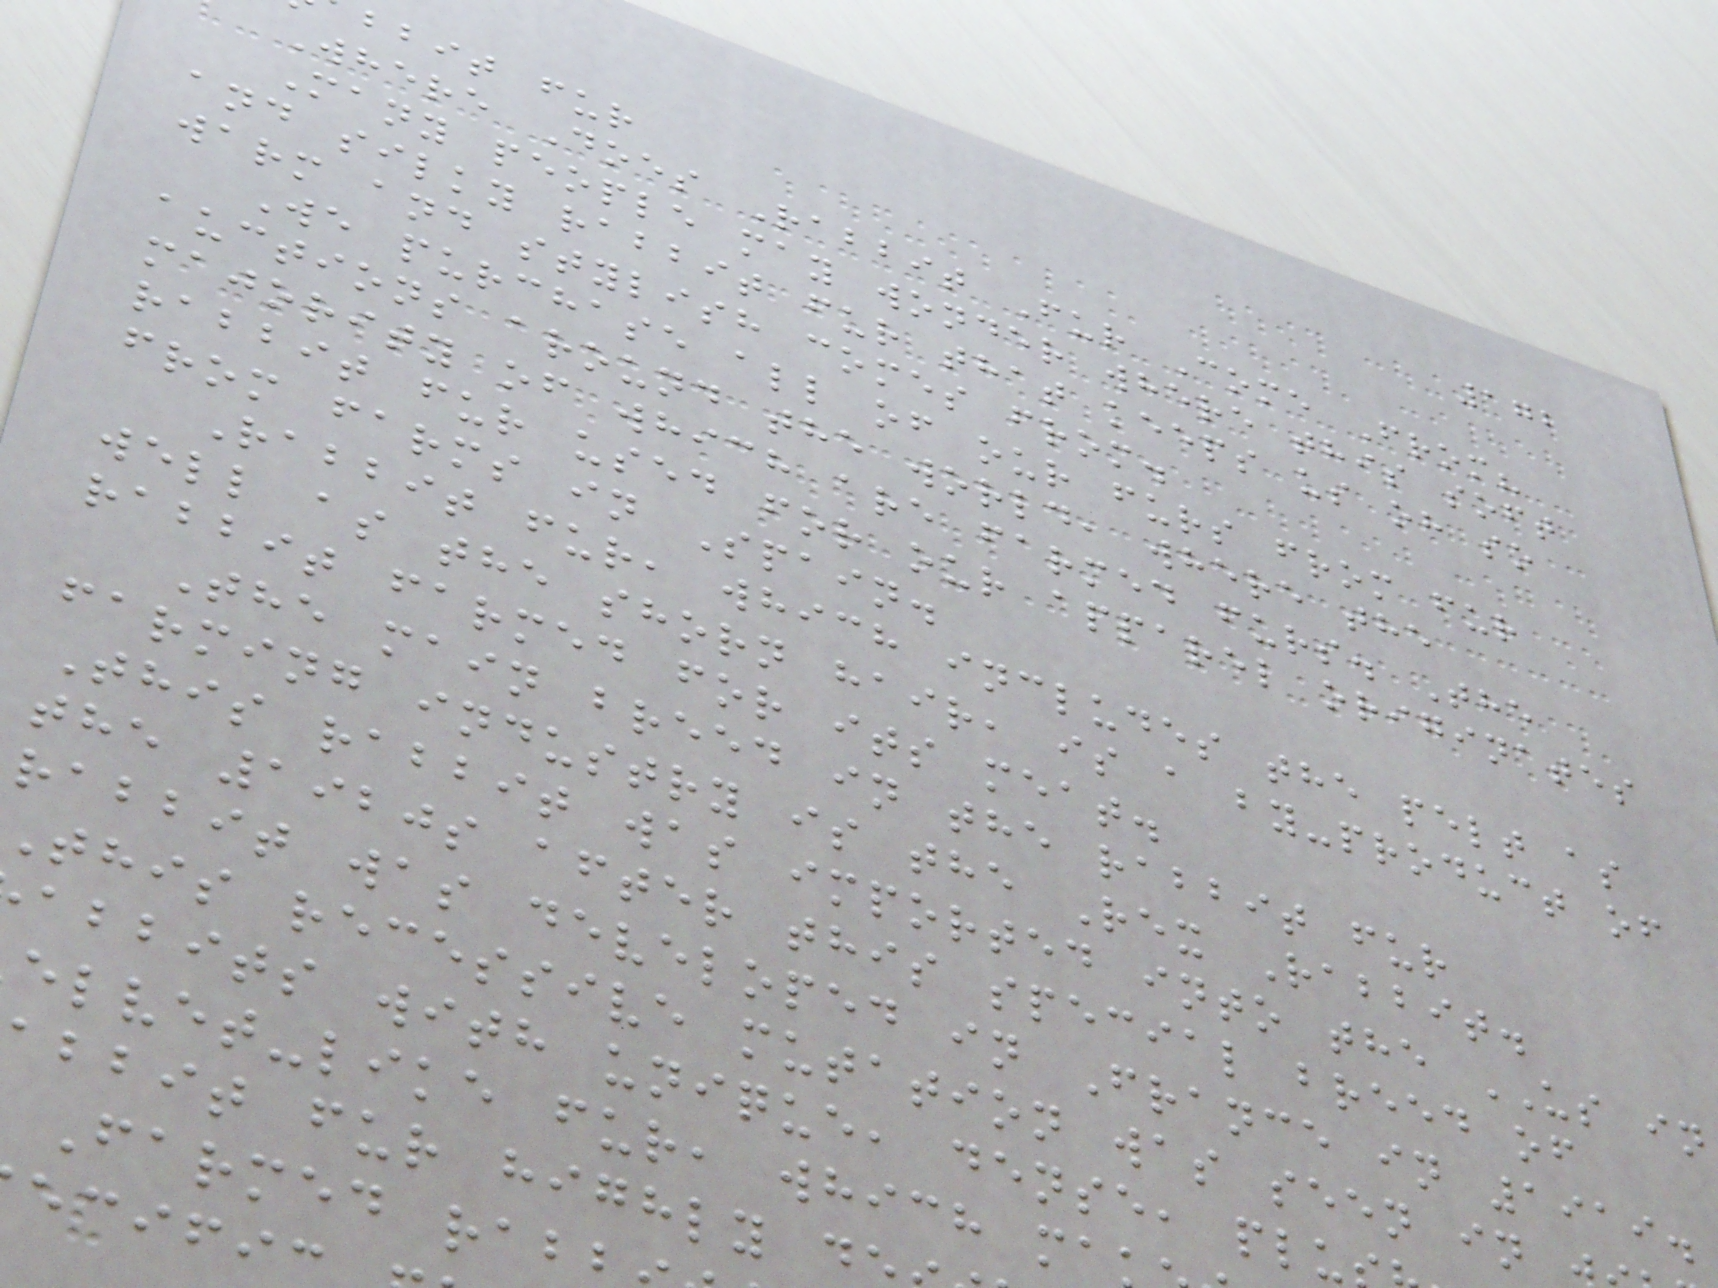172
bbit fur
Where Does Rabbit Fur Come From?
Many people may wonder where this soft
and silky rabbit fur that keeps us oh so
warm and stylish comes from.
We purchase all of our furs from fur
auctions around the world, where the
majority of which are farmed furs. The
rabbit fur used for our apparel originates
from farms in Spain.
Rabbit fur, which includes the pelt as
well as the shorn hair, is a by-product of
rabbit farmed for its meat.
The main breed in the rabbit fur
farming industry is the Rex Rabbit.
This rabbit was imported into the US in
the 1920s after this special breed of
rabbit was developed in France in 1919.
this recessive mutation was seen in
abbits with unique, dense, plu
elvet-like fur, which ma
abbit fur highly d
Farmed rab
